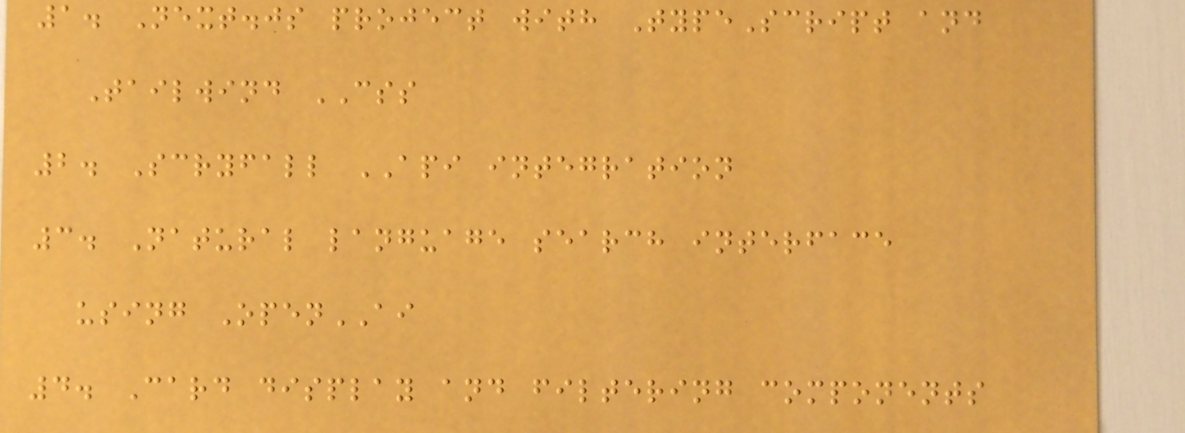1. Next.js project with TypeScript and
Tailwind CSS
2. Scryfall API integration
3. Natural language search interface
using OpenAI
4. Card display and filtering components
